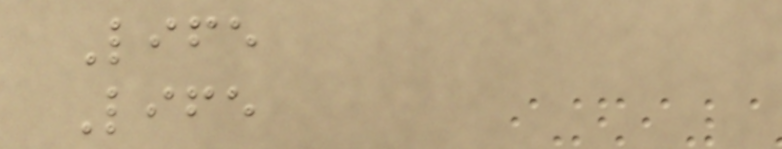Life
Life
